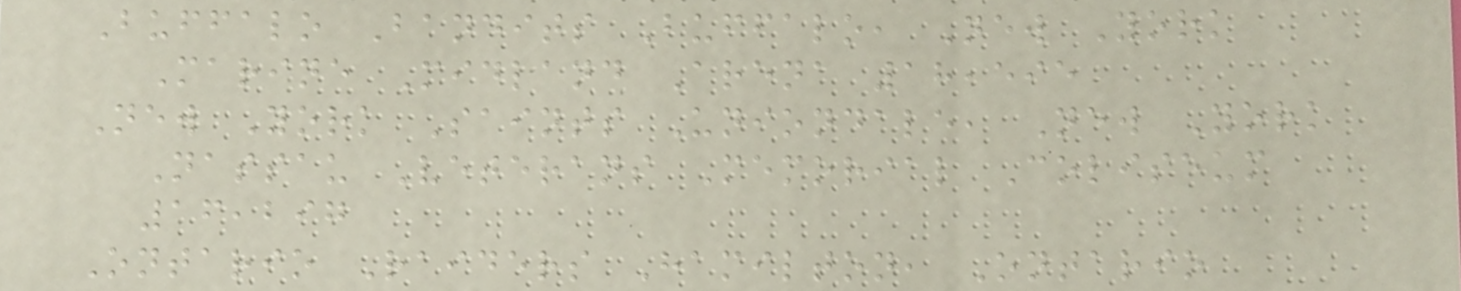Buffalo Bandits Buffalo, New York
Marine Midland Arena 18,595
New York Saints Uniondale, New York
Nassau Veterans Memorial Coliseum
16,297
Ontario Raiders Hamilton, Ontario
